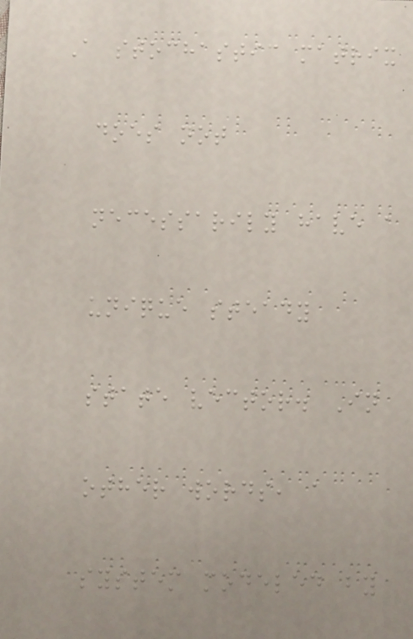A stochastic matrix
does not
necessarily have a
unique steady
state vector. In
other words, a
system modeled by
